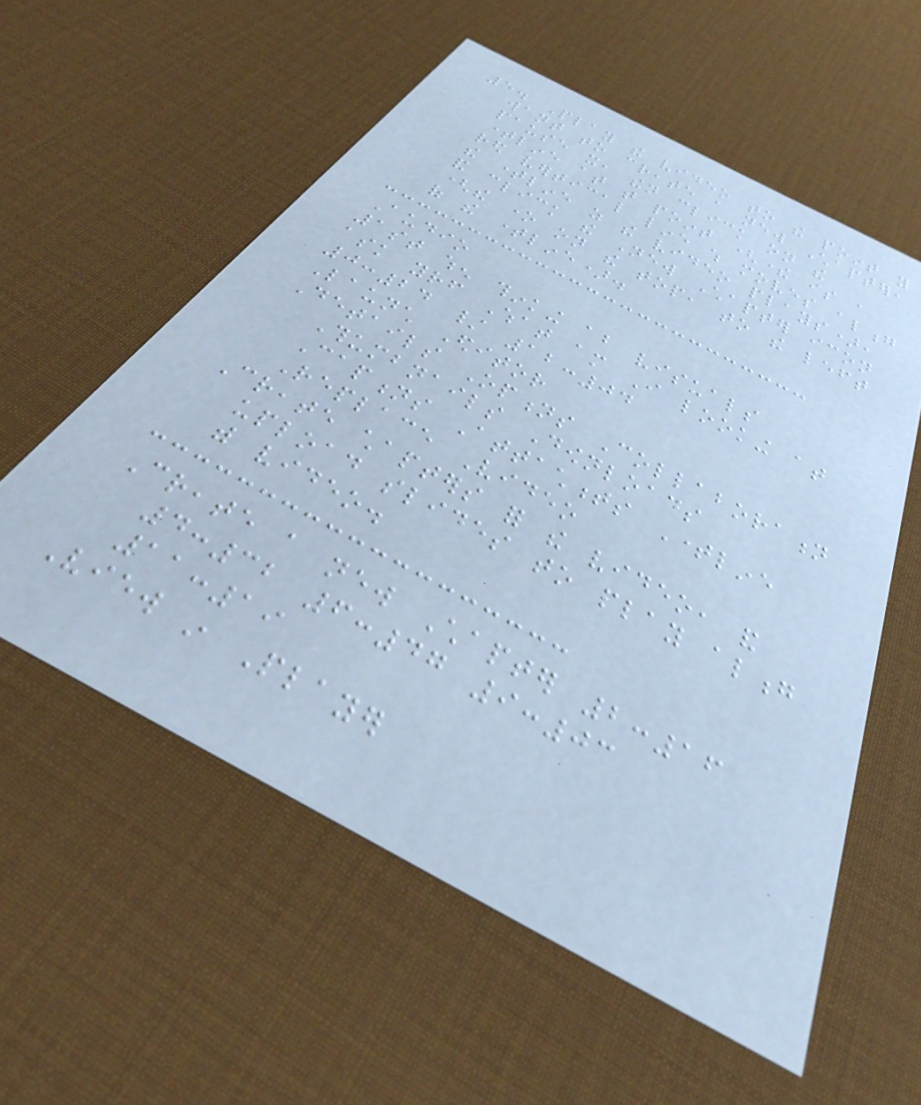5. Play the video to the point you
want to create a new Chapter,
pause it, then click on the
timeline at that point (there is a
red vertical line which moves along
the timeline as the video plays),
and click the New Chapter icon
(the one on the top, to the left
of the timeline).
Audio
1st when thinking about visuals
ask yourself What am I looking at
0:24 / 12:04
Launch Editor
Details Options Collaboration
Thumbnails Downloads
Captions Attachments Timeline
Replace Video
Create chapters for the video, and
upload slides to play along
with video.
Create a new Chapter 2:16
4:32 6:47 9:03
11:19
View in Player
